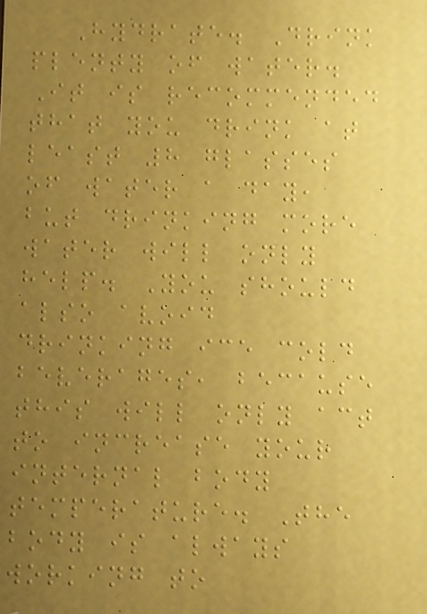Hydrate. Drink
plenty of water.
It is recommended
that you drink at
least 8 glasses
of water a day,
but drinking more
water will only
help. You should
also avoid
drinking ice cold
beverages, because
this will only act
to increase your
internal body
temperature. The
body is always
working to
